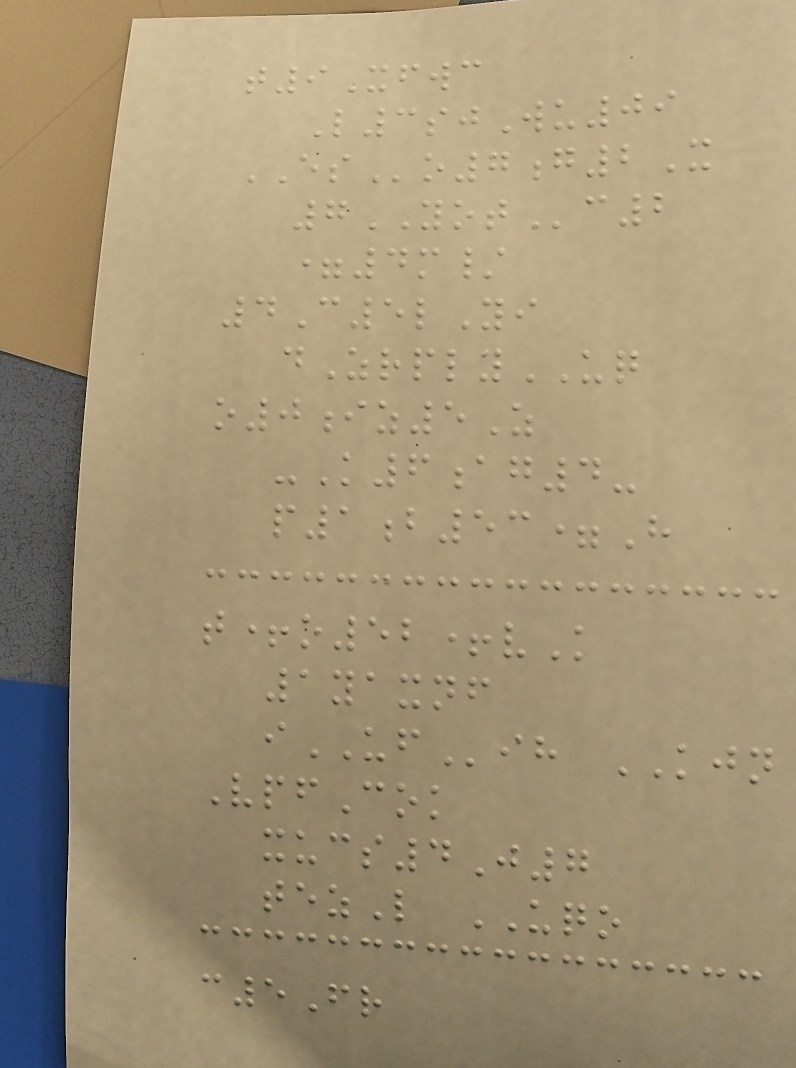t9Xfwc
L3sjWu09
ESo7g2X
7YOTc2
=4m/
4C5lYi
dZrplyUQ
o0iz5Z
-K6ag4-
p1b53=H
t+o52+vK
1yaxnf
iUFih KJN
VpfCok
xucs4J7
tezL UQO
c5Fr
